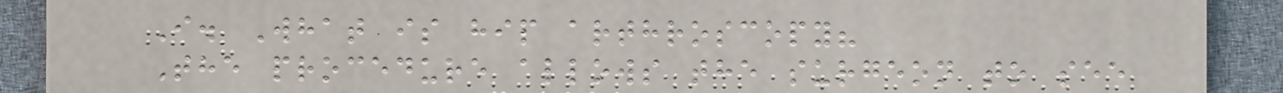I. What is hip arthroscopy?
The procedure allows the surgeon to see
